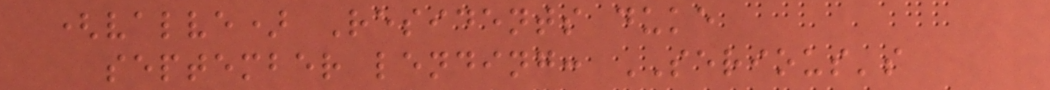(valve) Residents duke
september lending: SERIOUS's
